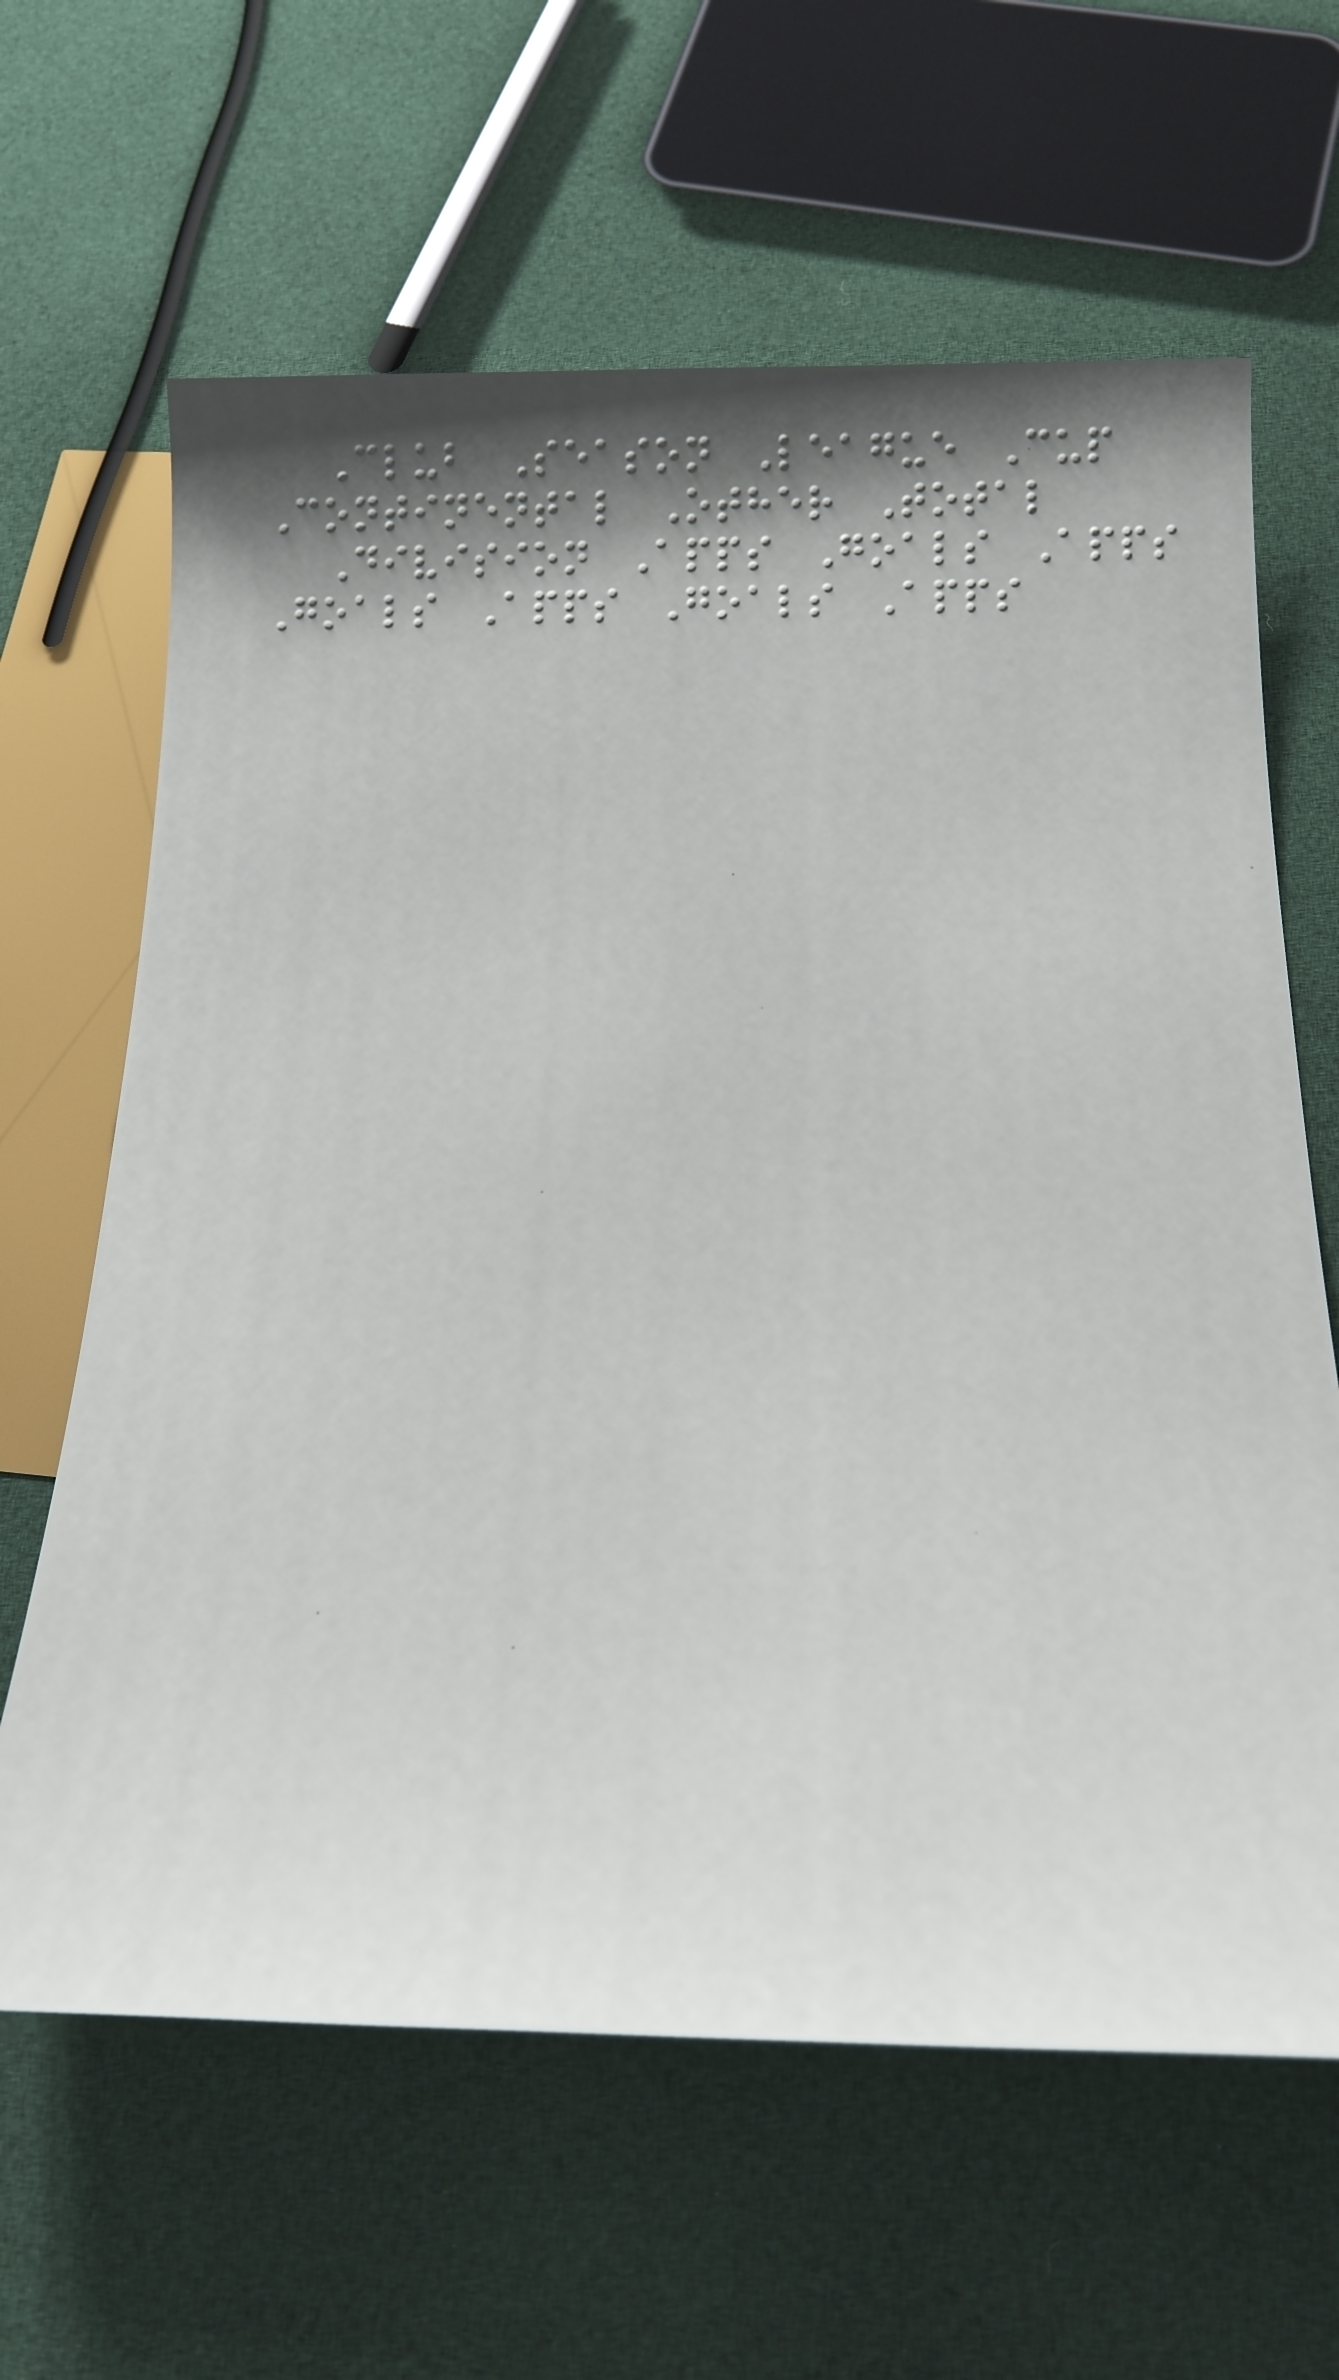Club Season League Cup
Continental Other Total
Division Apps Goals Apps
Goals Apps Goals Apps
